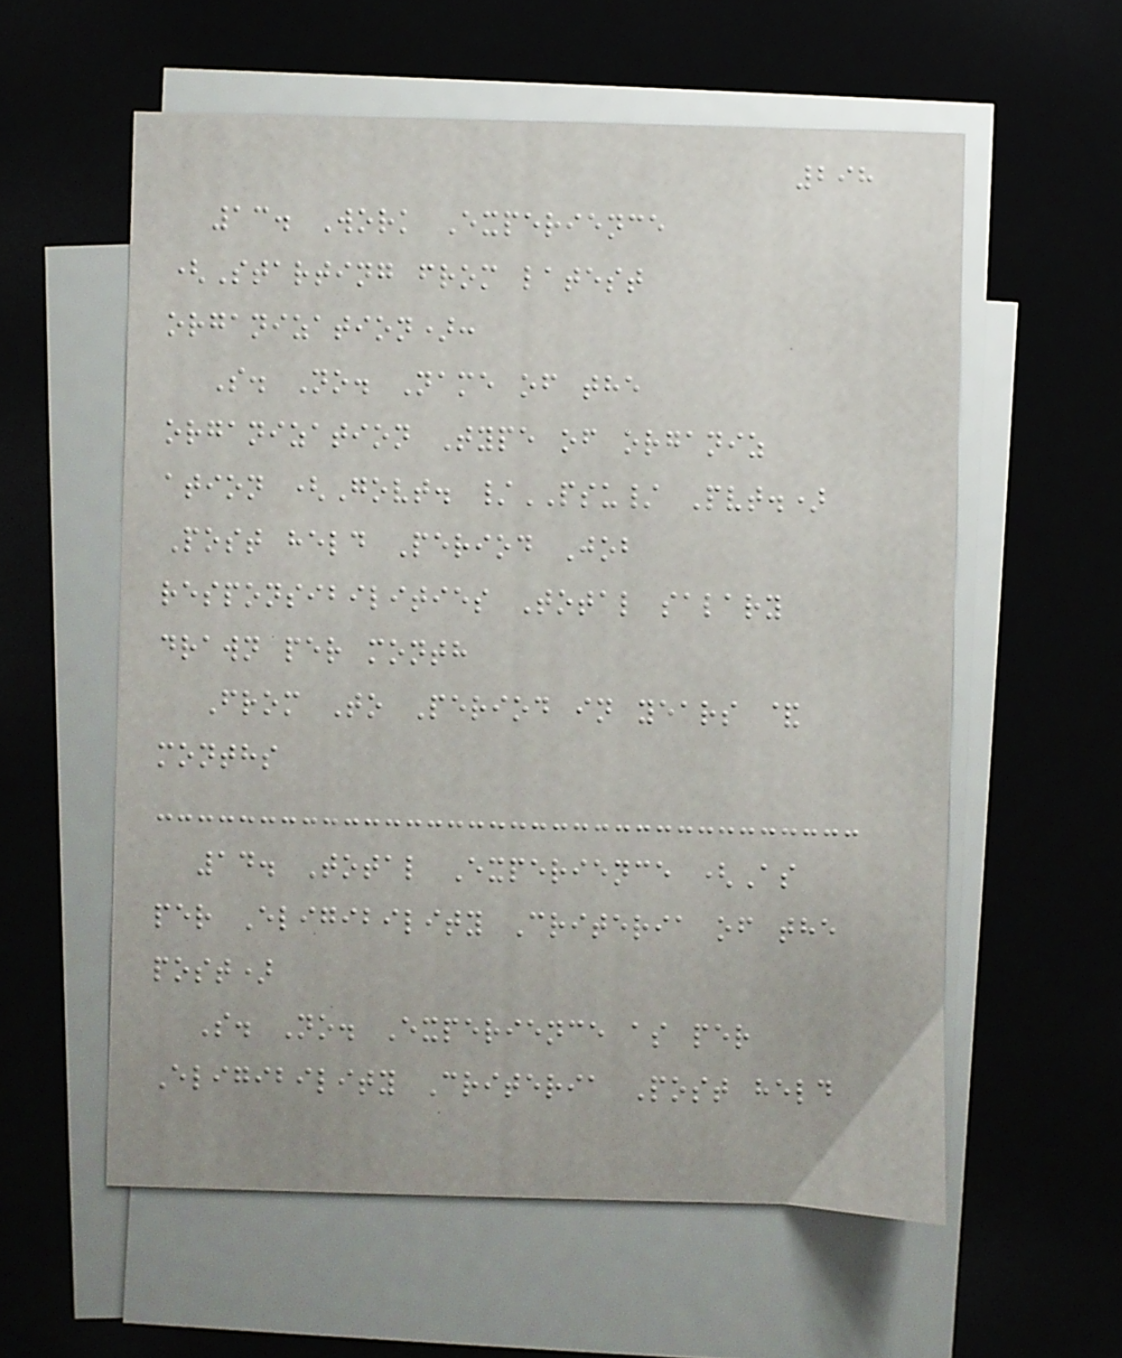298
13. Work Experience
(Starting from latest
organization):
S. No. Name of the
organization Type of organiz
ation (Govt. /PSU/ Pvt.)
Post held Period Job
responsibilities Total salary
drawn per month
From To Period in years &
months
14. Total Experience (As
per Eligibility Criteria of the
post)
S. No. Experience as per
Eligibility Criteria Post held
